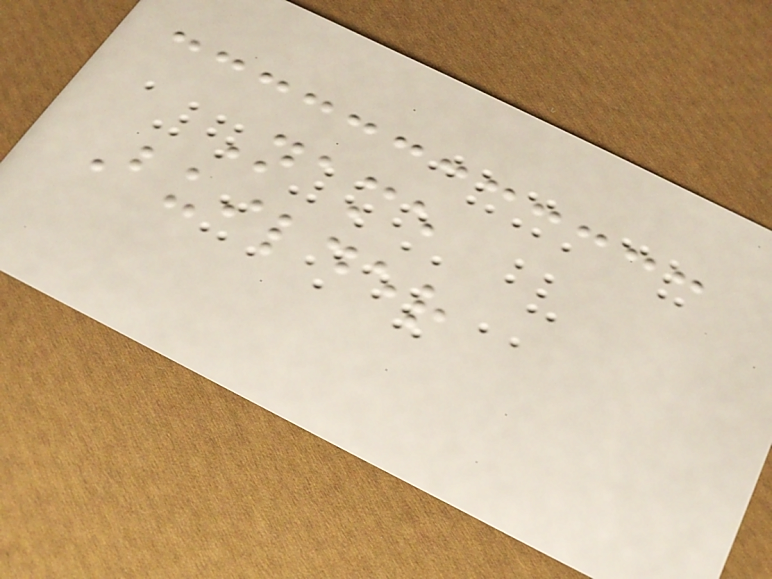Name
Builder
